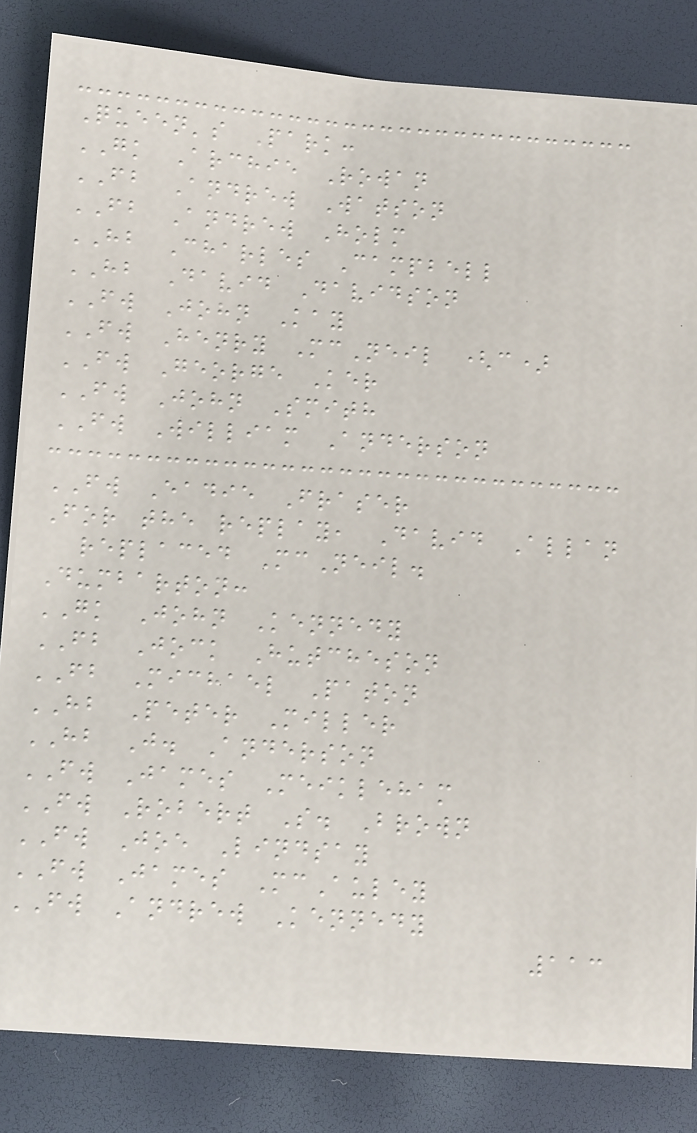Queen's Park:
GK Archie Rowan
FB Andrew Watson
FB Andrew Holm
HB Charles Campbell
HB David Davidson
FW John Kay
FW Henry McNeil (c)
FW George Ker
FW John Smith
FW William Anderson
FW Eadie Fraser
For the replay, David Allan
replaced McNeil.
Dumbarton:
GK John Kennedy
FB Jock Hutcheson
FB Michael Paton
HB Peter Miller
HB J. Anderson
FW James Meikleham
FW Robert S. Brown
FW Joe Lindsay
FW James McAuley
FW Andrew Kennedy
113
